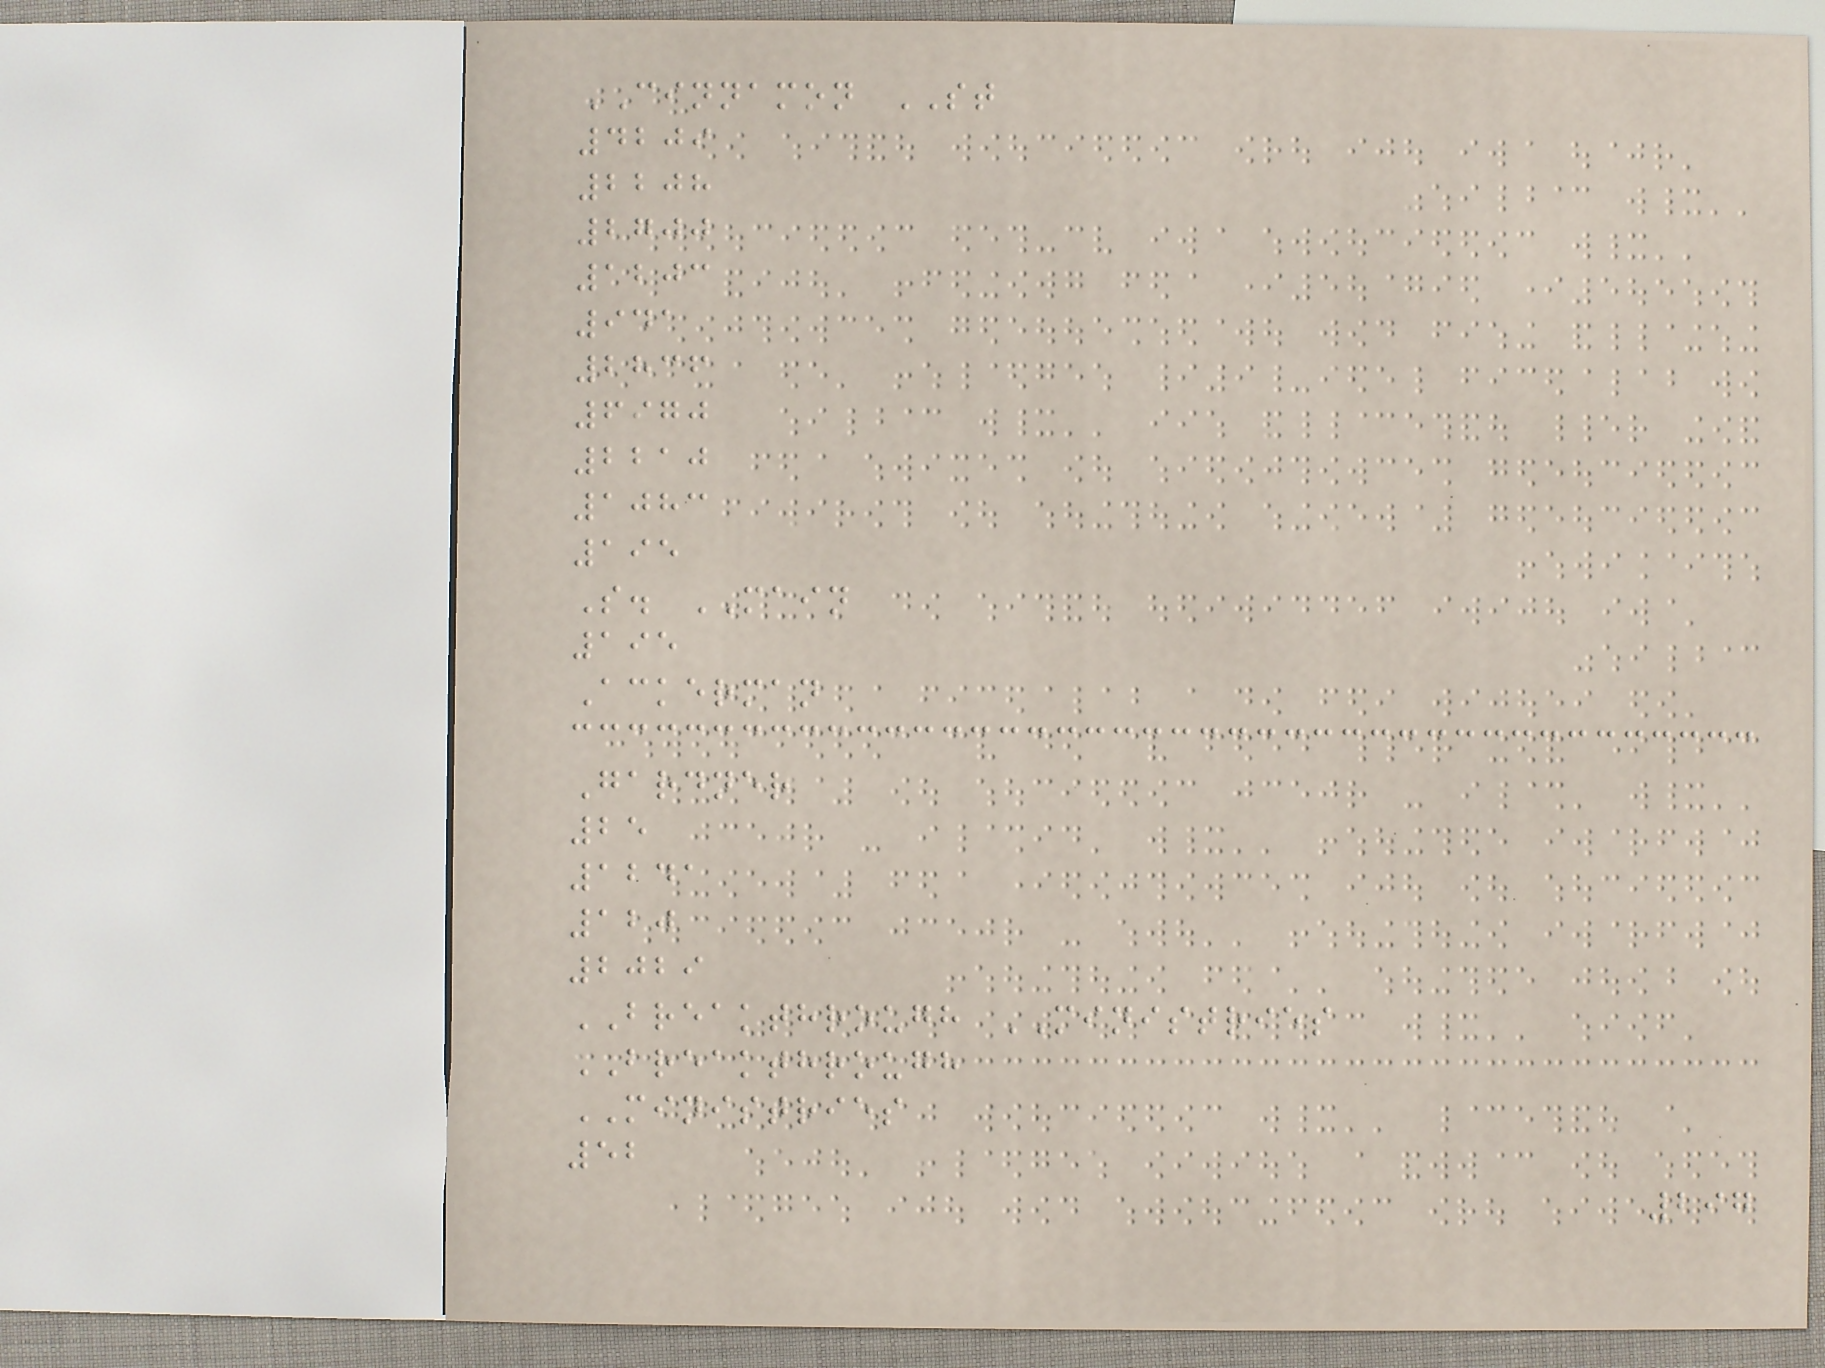CINNAMON ST
4209
2208
2700
1203
941
2836
6970
2210
1083
195
S. MAIN
195
Ackerman
Gardner
25
1241
120
2029
BREAKTHROUGH MINISTRIES
BREAKTHROUGH
MINISTRIES
52
297
